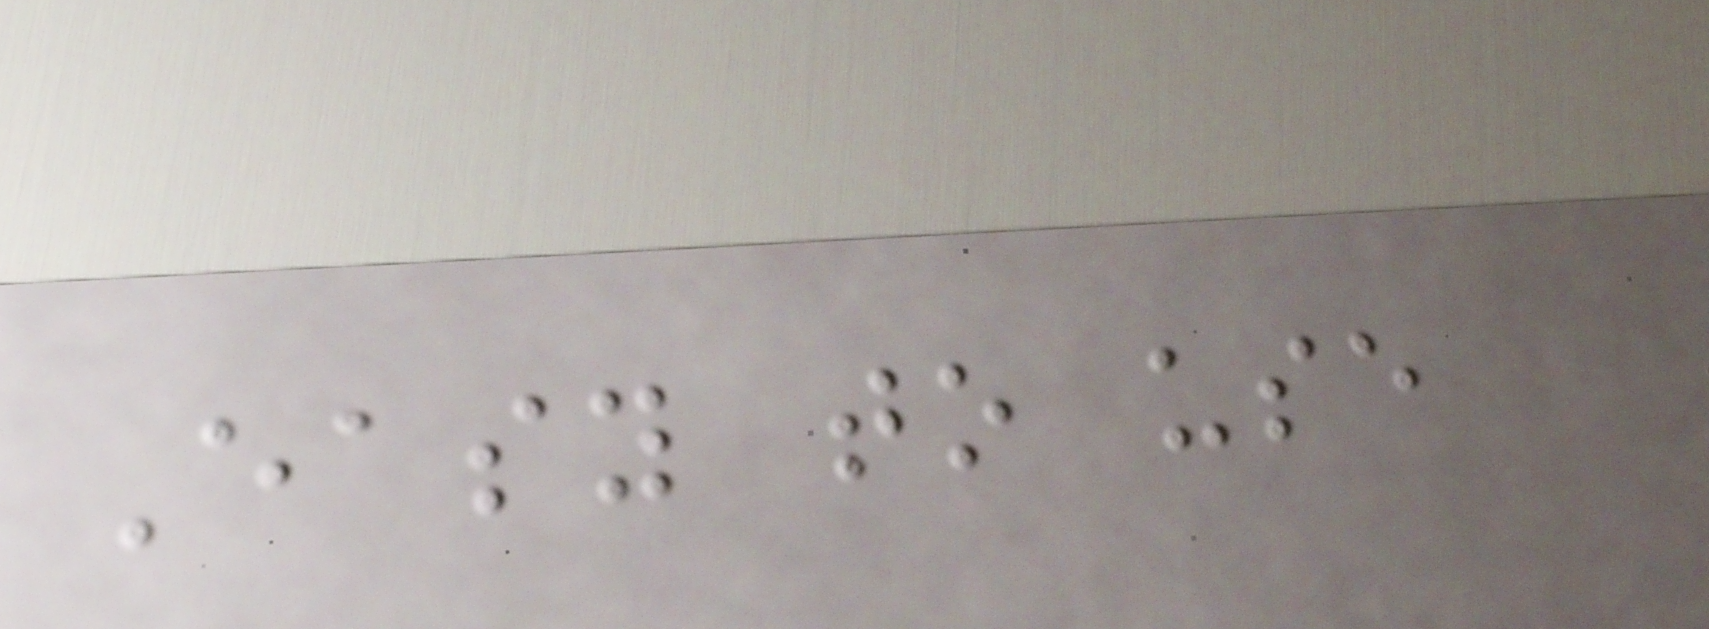Easy to use
